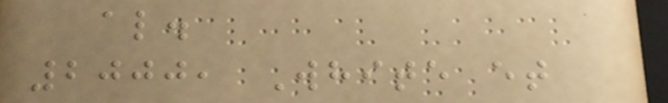al.
2000, White et
